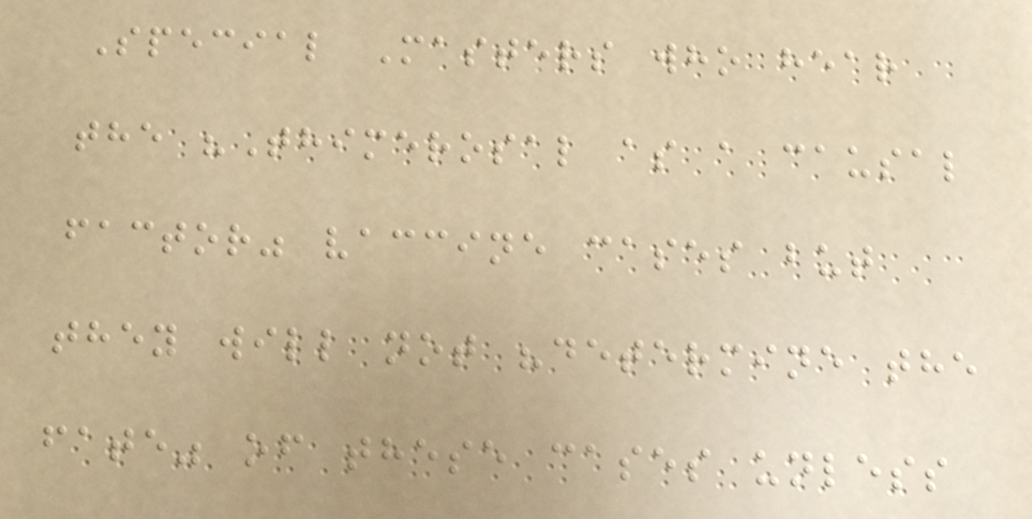Special Masters who hear
the "Thimerosal as a causal
factor" vaccine cases but
they will not "determine the
fate" of these cases unless
